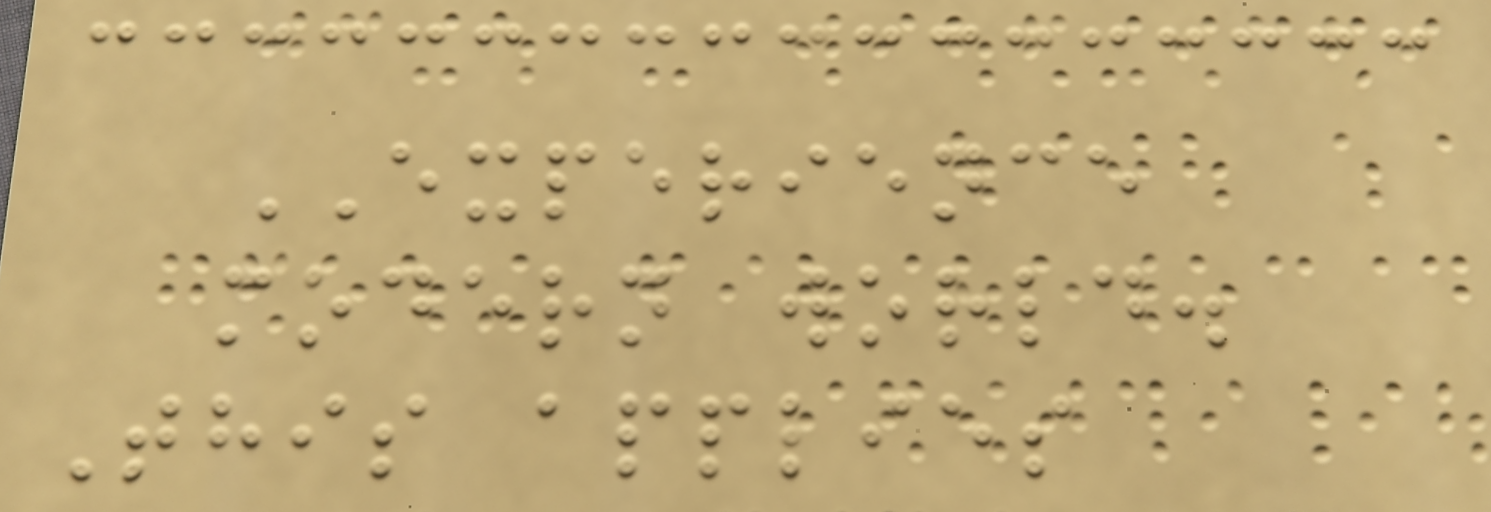EXPERIENCE
modern world.
This applies
